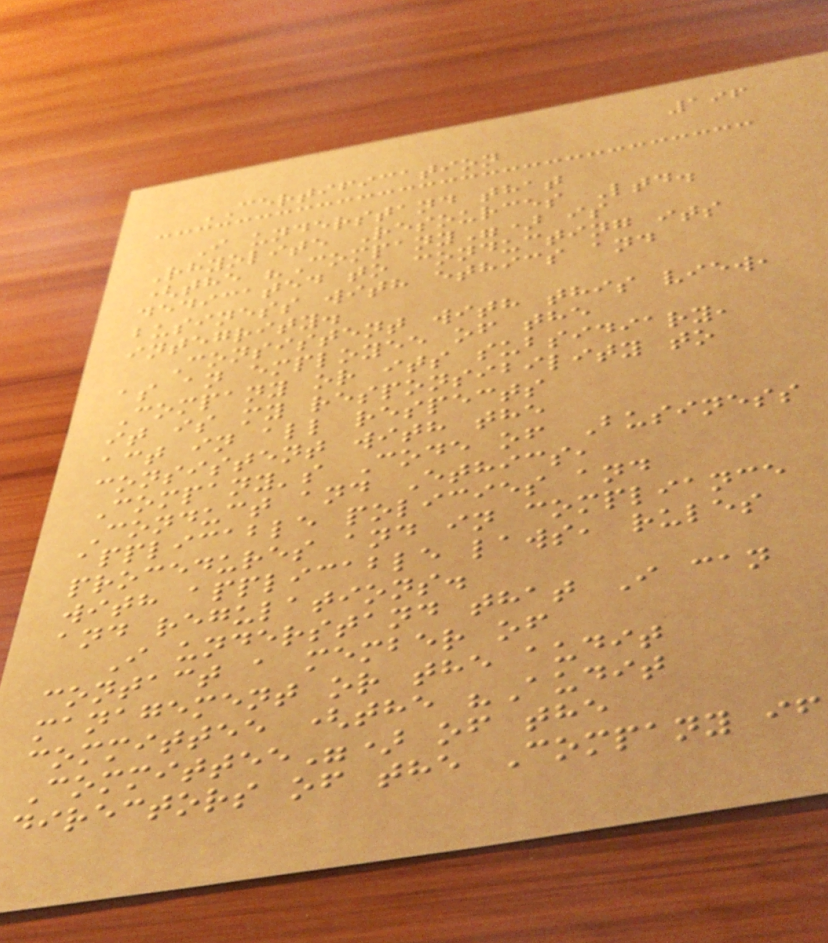196
CERTIFICATION
I understand that
Rhyolite Resources Ltd.
(the "Company") is
dedicated to conducting its
business with ethics and
integrity.
Consistent with this view,
as an employee of the
Company or its subsidiary,
it is my responsibility to
act in all respects
consistent with the
Company's Code of Business
Conduct and Ethics,
applicable policies and
procedures and in compliance
with applicable laws, rules
and regulations.
I understand that I can
contact a member of
management or the audit
committee (the "Audit
Committee") of the
directors of the Company if
